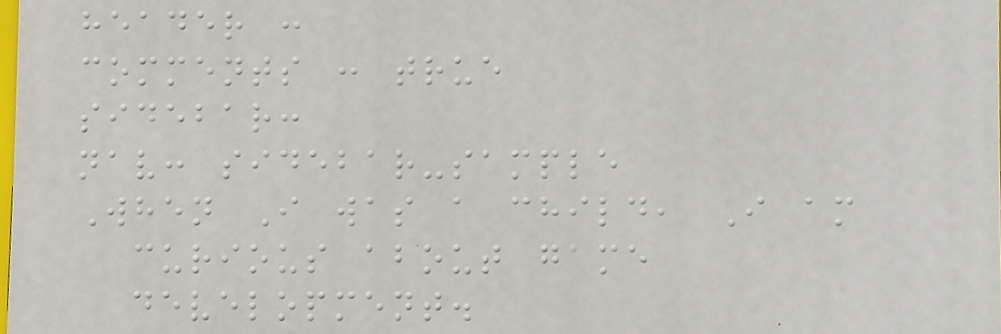header :
comments : true
sidebar:
nav: sidebar-sample
When I was a child, I am
curious about game
development.
